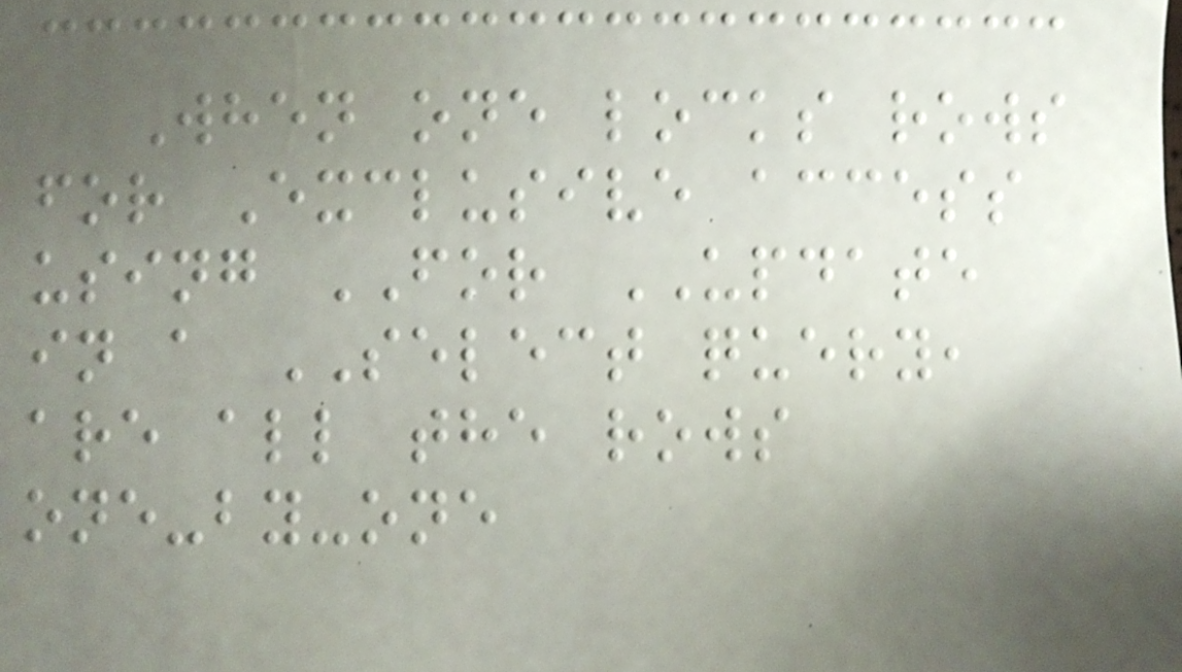When one locks rows
for Exclusive access
using FOR UPDATE
in a SELECT query,
are all the rows
one-by-one
